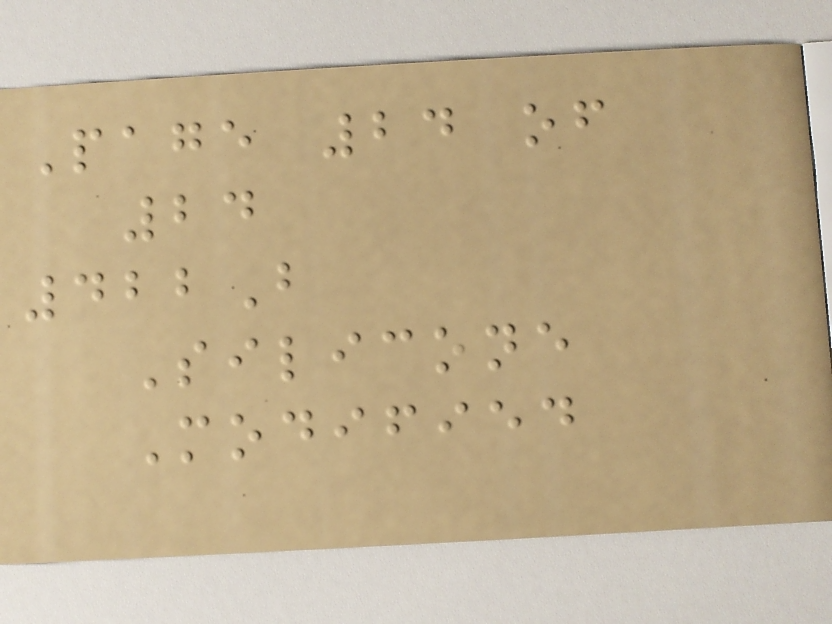Page 24 of
24
422B
Silicone
Modified
